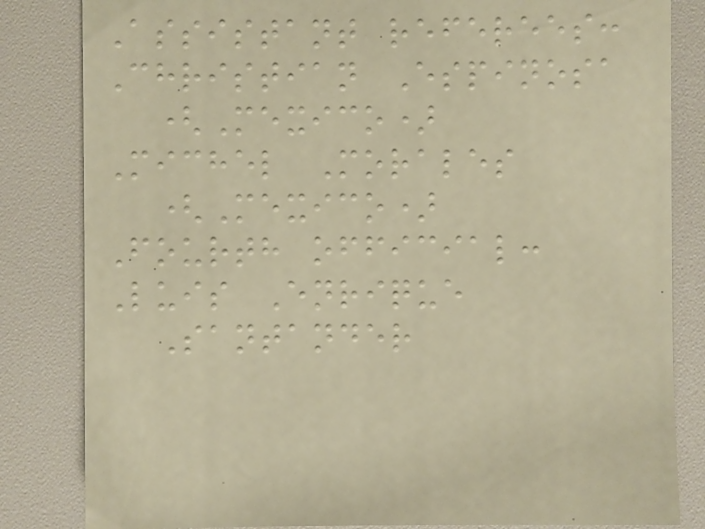Assistant referees:
Christian Espinosa
(Mexico)
Michel Morales
(Mexico)
Fourth official:
Luis Enrique
Santander
